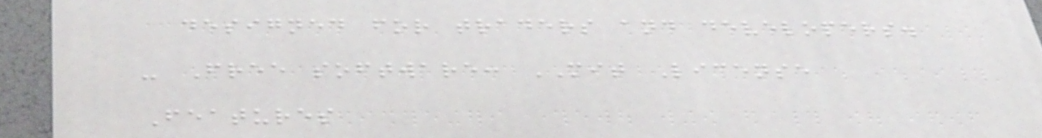designed for traders and developers.
- Free software: MIT License
Features
